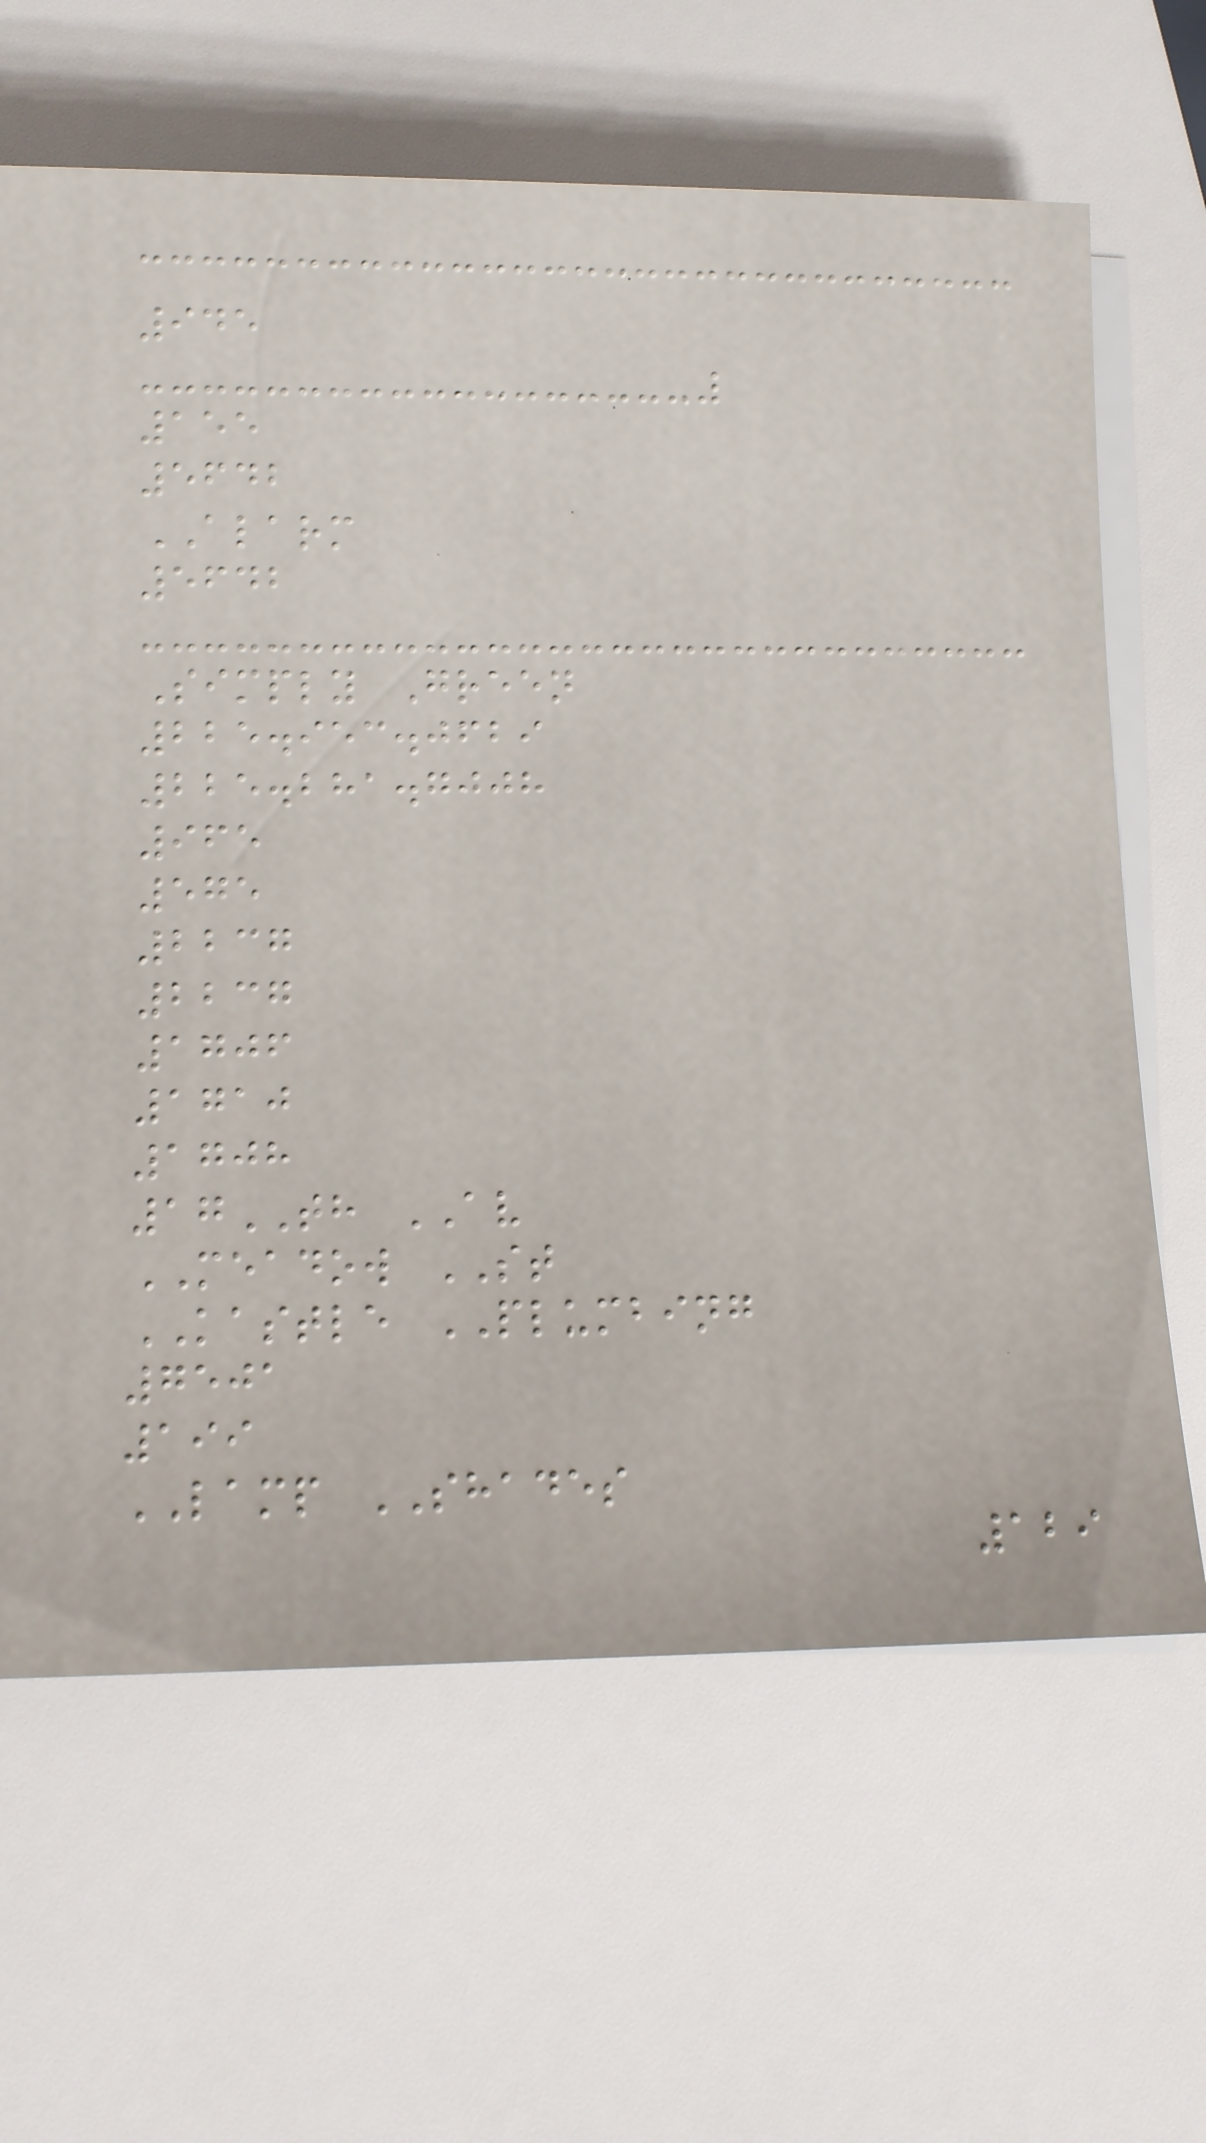945
155
5642
ALARM
5642
Simply Green
225.953.0629
225.281.7008
965
575
2237
2237
1706
1710
1708
17TH AV
MEADOW ST
KASTLE PLUMBING
7501
199
LAMP SHADES
129
